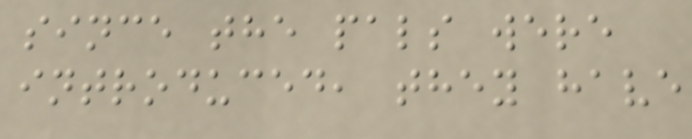since the pals were
introduced, they have
